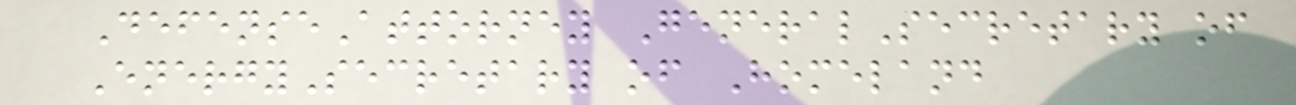DefenseAttorney GeneralSecretary of
EnergySecretary of Homeland
